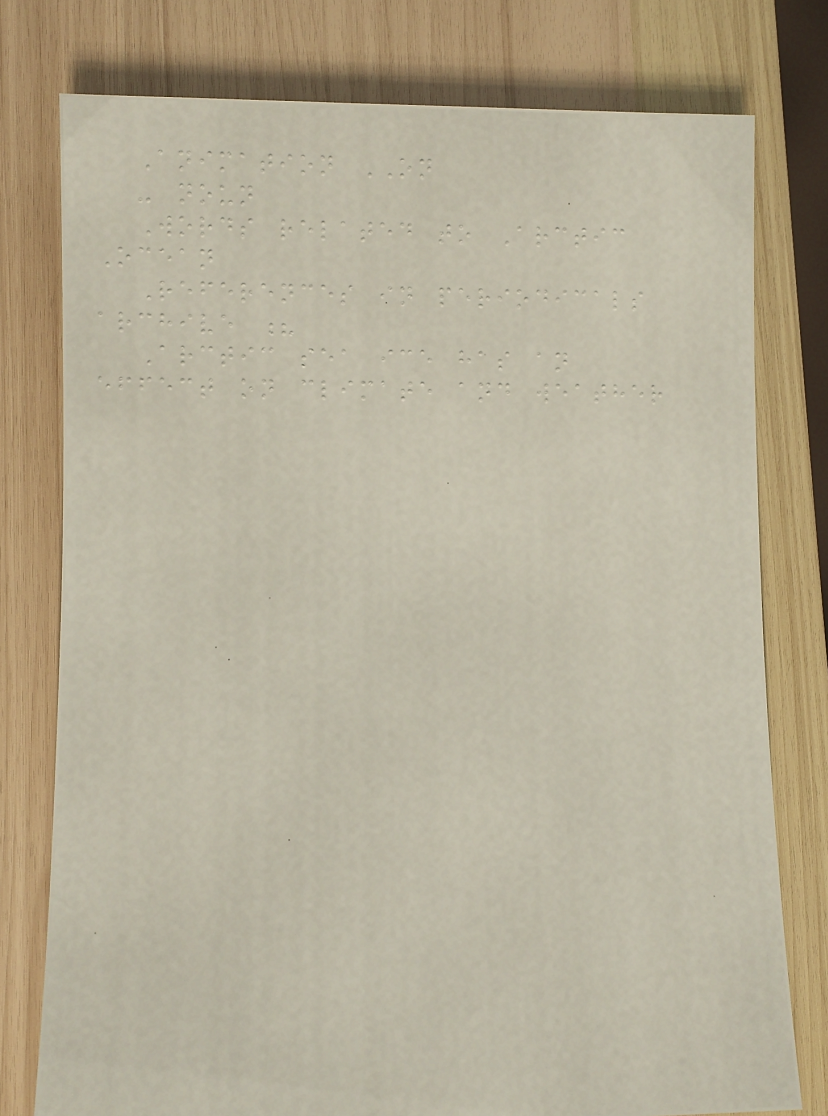Animation ON
- noun
Words related to Arctic
Ocean
References in periodicals
archive ?
Arctic sea ice has an
effect on climate and weather
